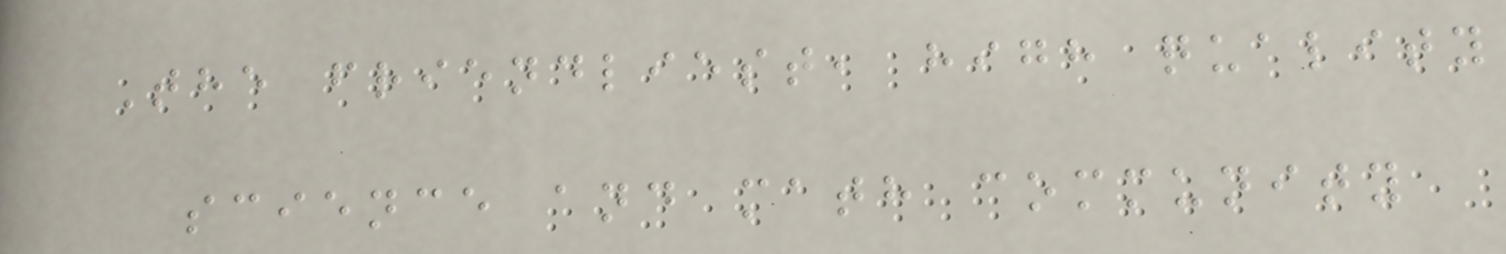The friendliest, high quality
science and math community
